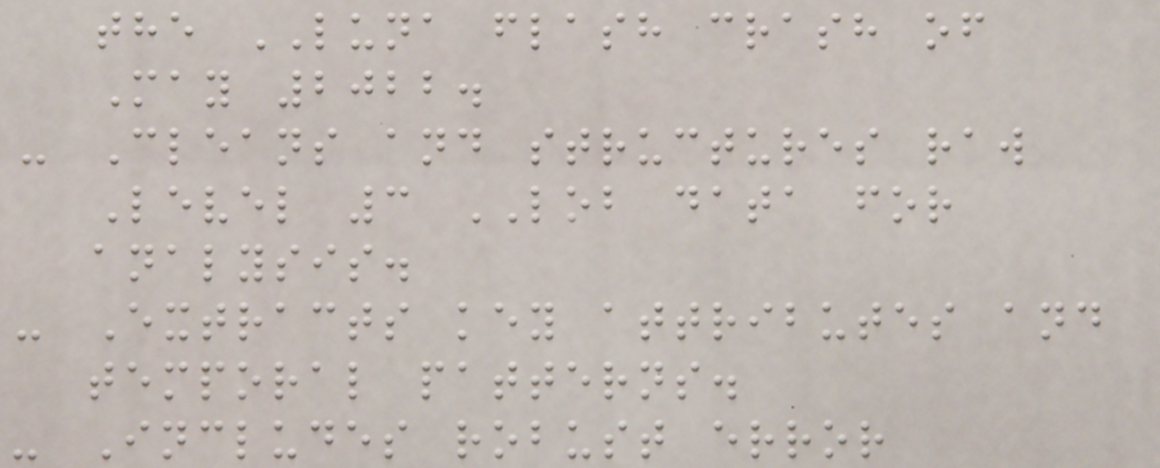the LUNA flash crash of
May 2022.
- Cleans and structures raw
Level 3 LOB data for
analysis.
- Extracts key attributes and
temporal patterns.
- Includes robust error
